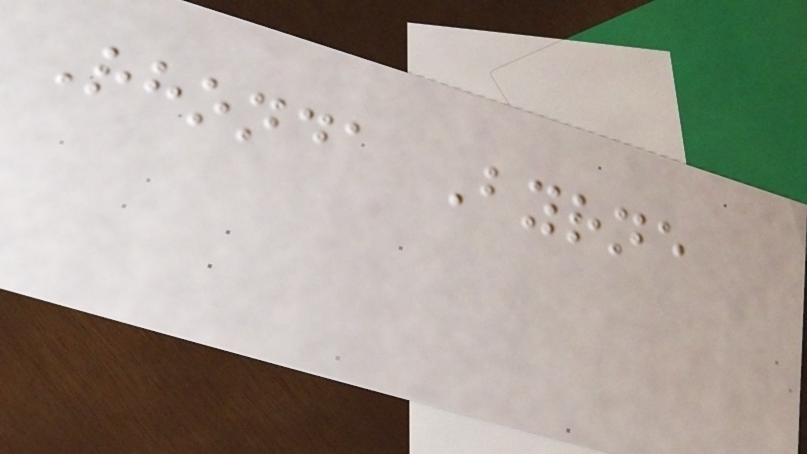Rhonda Byrne
